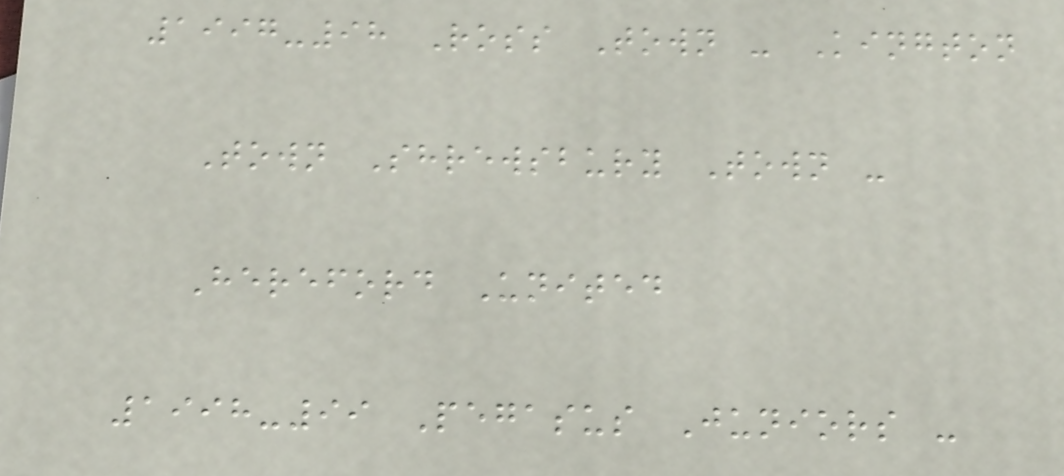1997-98 Ross Town - Kington
Town Shrewsbury Town -
Hereford United
1998-99 Pegasus Juniors -
